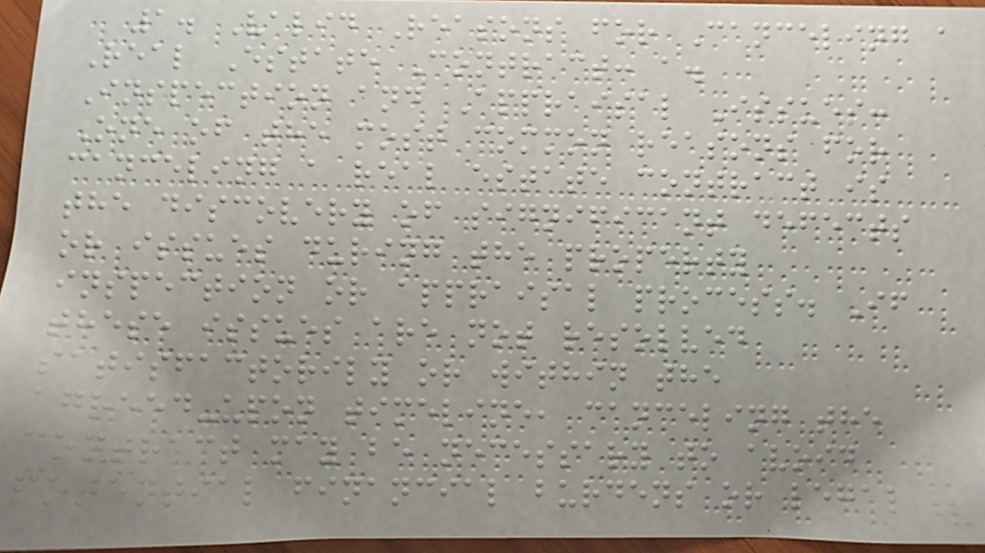1. Valid Reasons for Canceling a
Real Estate Contract: a.
Inspection and Appraisal Issues:
One of the most common reasons for
canceling a real estate contract is
the discovery of significant defects
or issues during the property
inspection or appraisal process. If
these issues are not resolved
satisfactorily or within the
agreed-upon timeline, canceling the
contract may be necessary to avoid
potential financial burdens or legal
